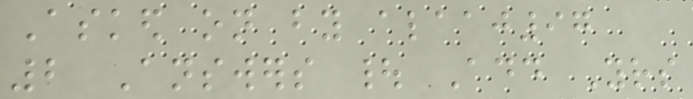Asked on by alaaj97
2 Answers | Add Yours
